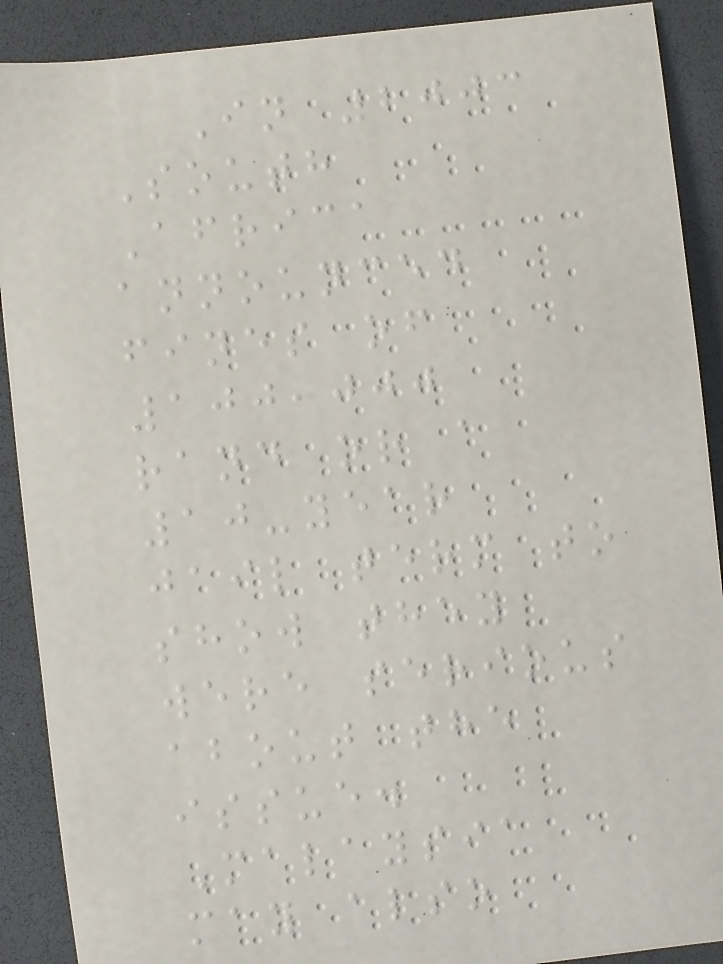In 2003
South
Africa
announced
fines of
100,000
rand or a
10-year
jail term to
show they
were serious
about the
issue.
Malaysia
may also
